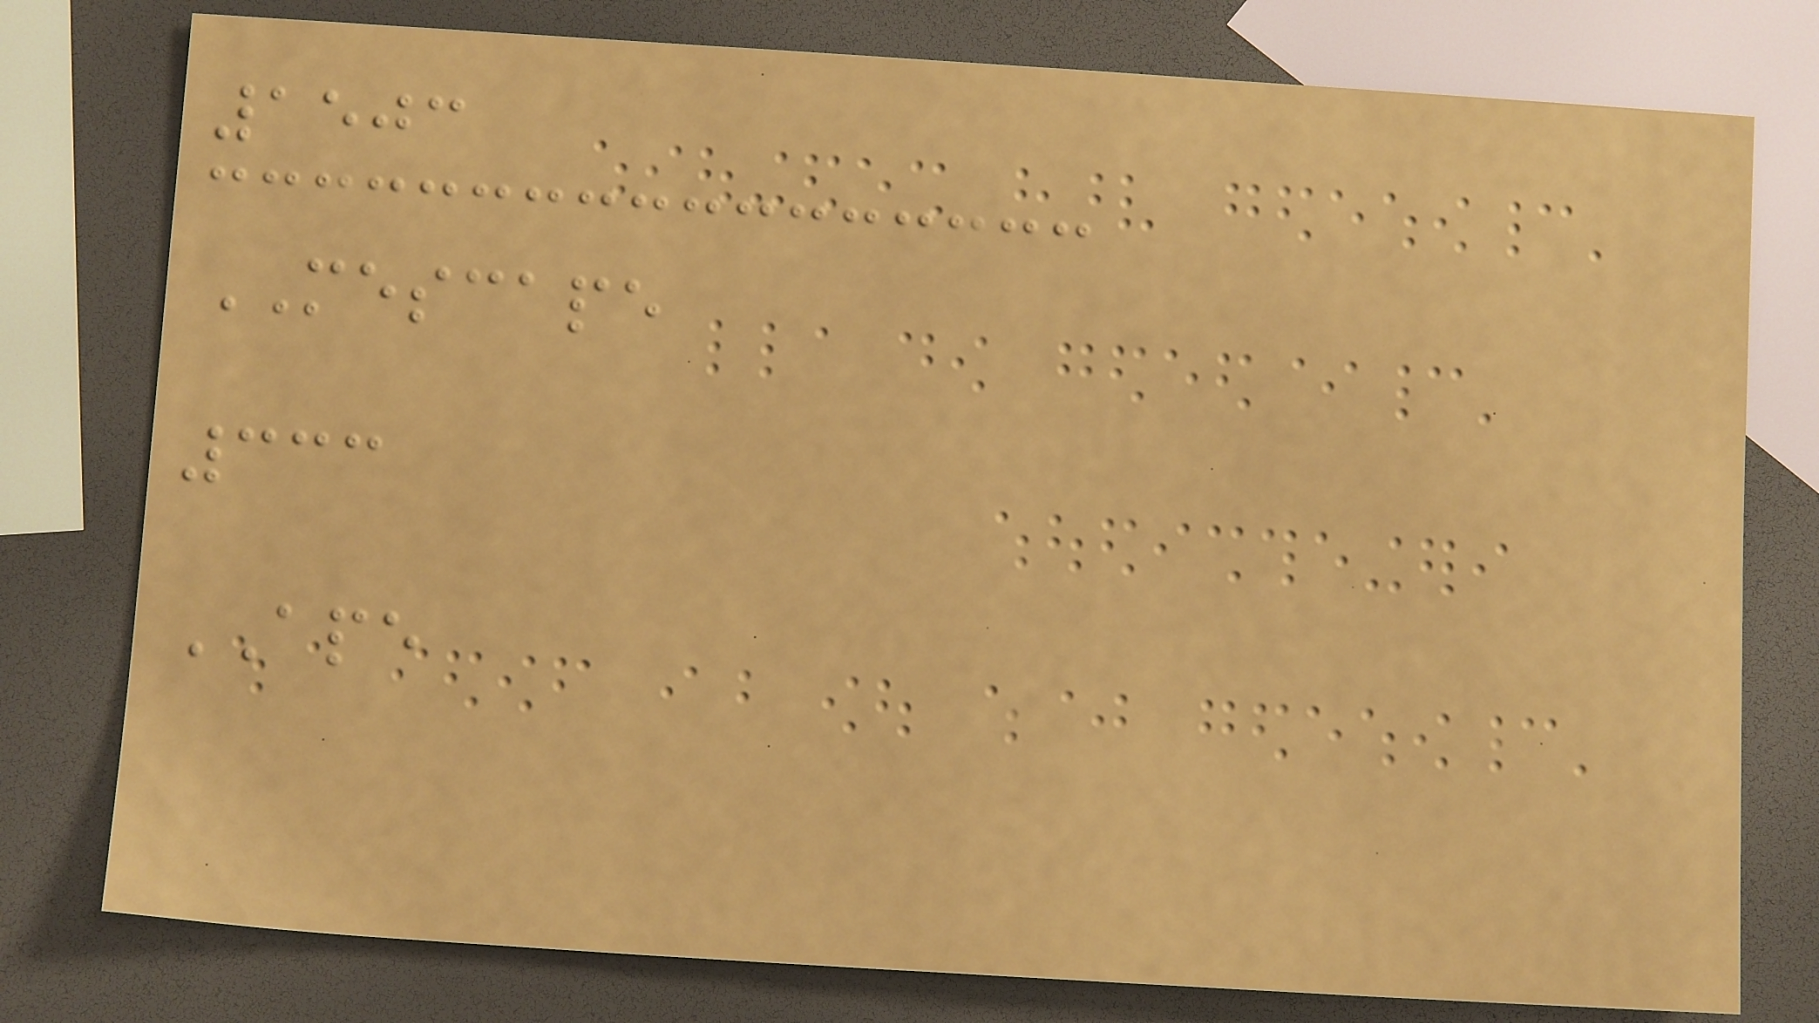1503
MESCAPE
333
APE
